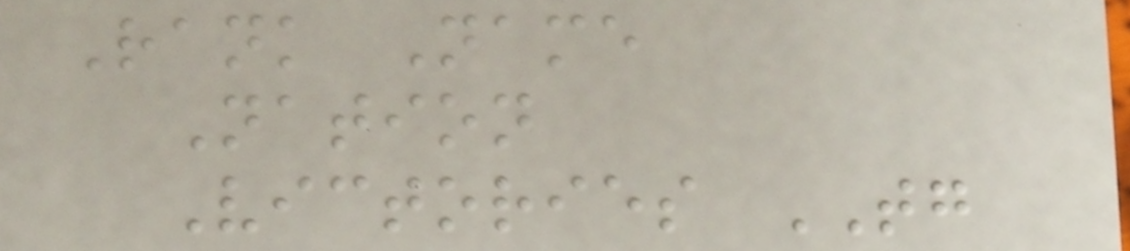Rank Name
Nation
Victories TG
